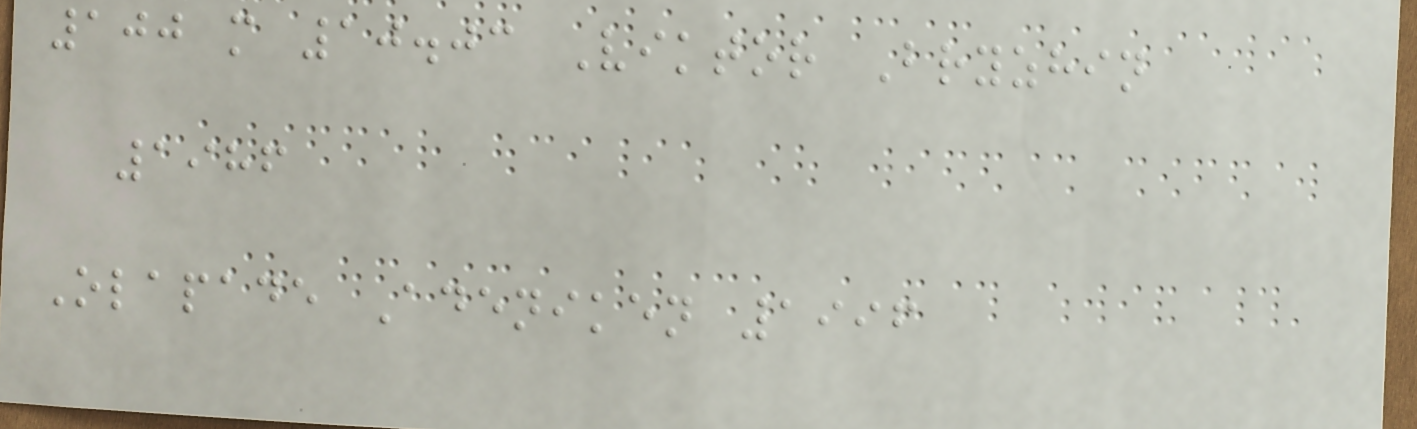100 m 10.03 Viktor Bryzhin
1986
Olapade Adeniken 1996
